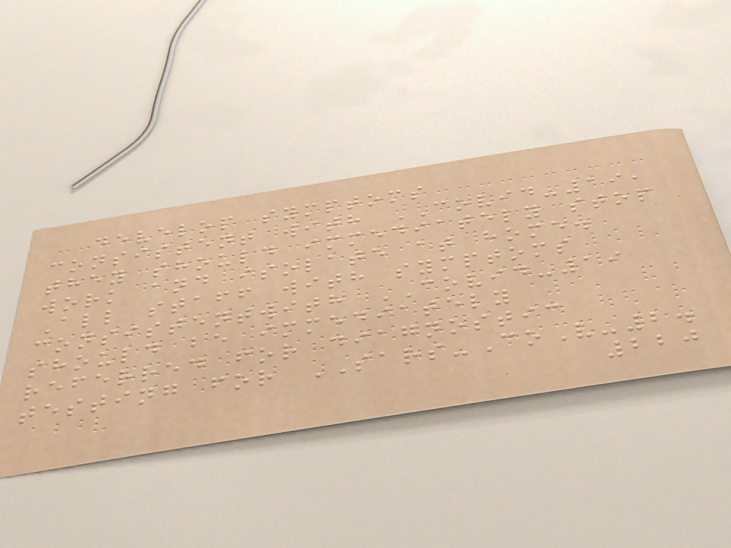develop symptoms
consistent with COVID-19,
they should immediately stop
work and isolate at home.
All staff with symptoms
consistentwith COVID-19
should be immediately
referred for diagnostic
testing for SARS-CoV-2.
220
